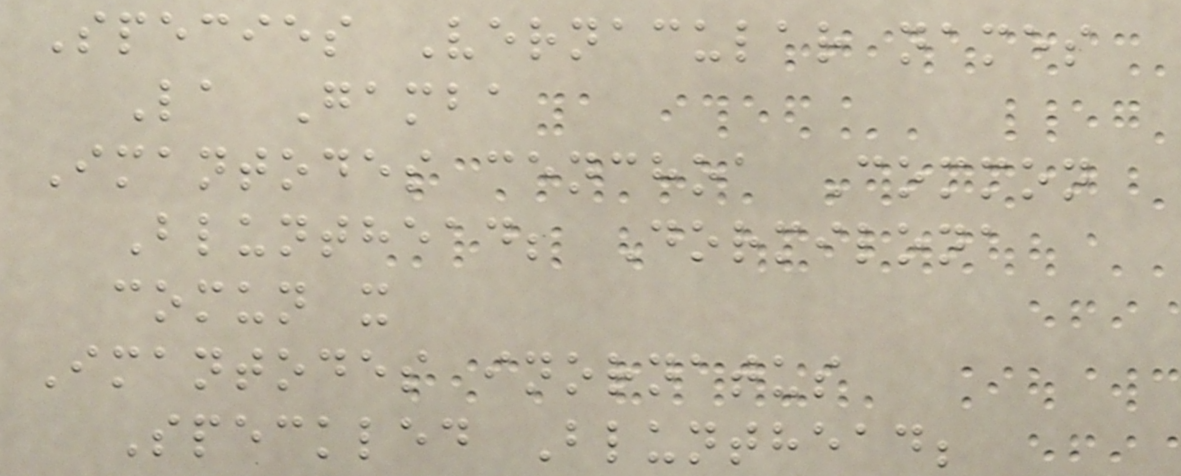Species Vernacular names
La Gamba
Imantodes cenchoa Common
Blunthead; Dormilona
comun x
Imantodes inornatus
Speckled Blunthead;
